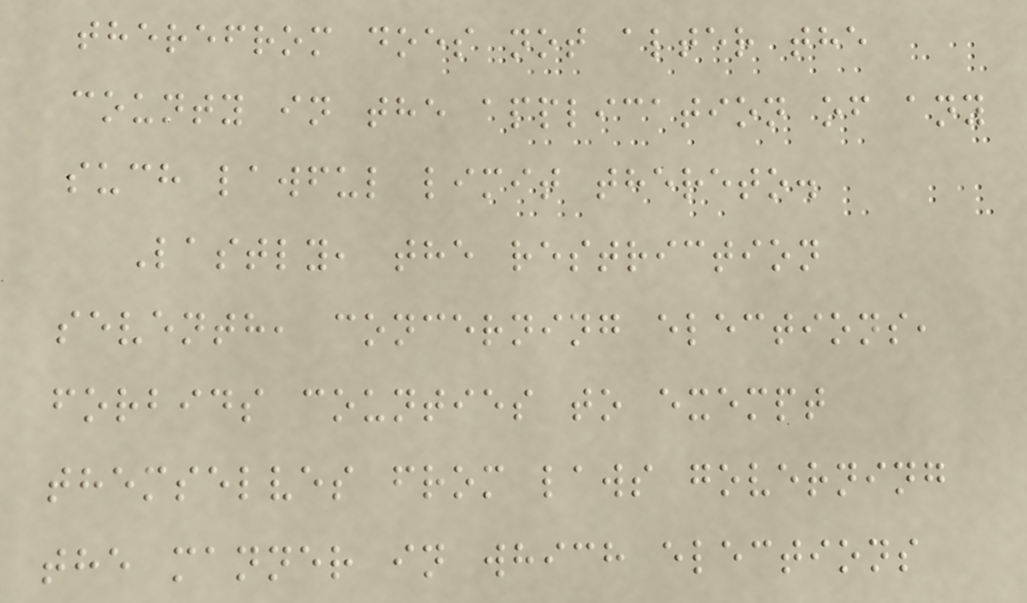therefrom does not alter the
county in the application of any
such lawful limit thereto.
Lastly, the restriction
seventh, concerning elections,
forbids counties to exempt
themselves from laws governing
the manner in which elections
